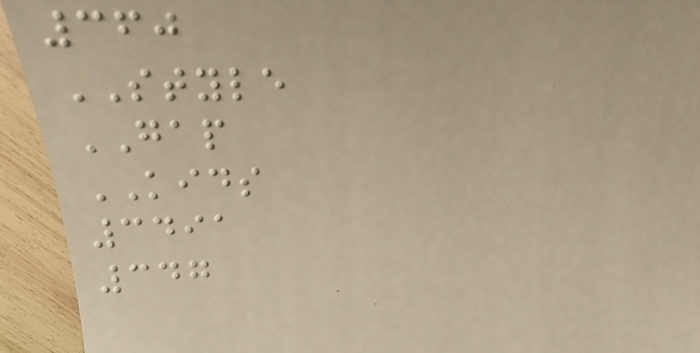360
STYLE
GAP
KIDS
3491
347
